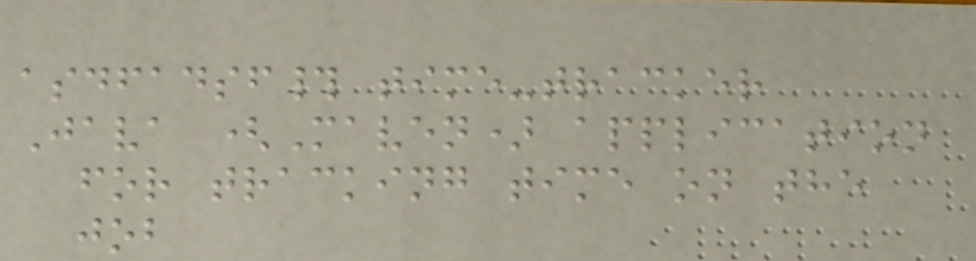asdfadsf# time-tracker
Java (Maven) application
for tracking time on the
job
